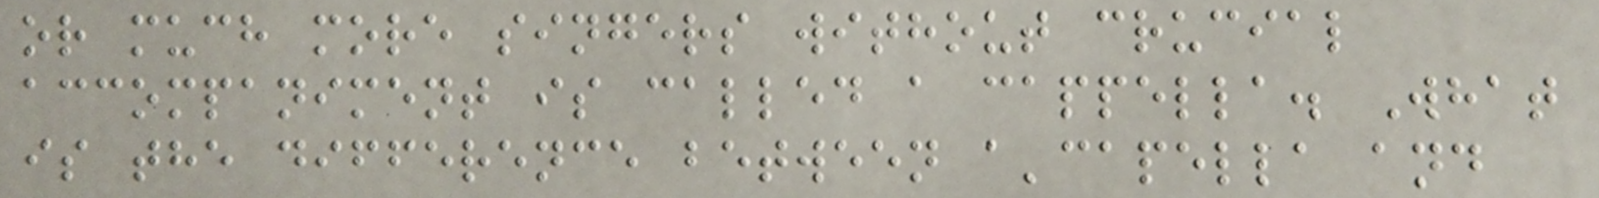or much more singers without crucial
accompaniment is called a cappella. What
is the difference between a'capella and
